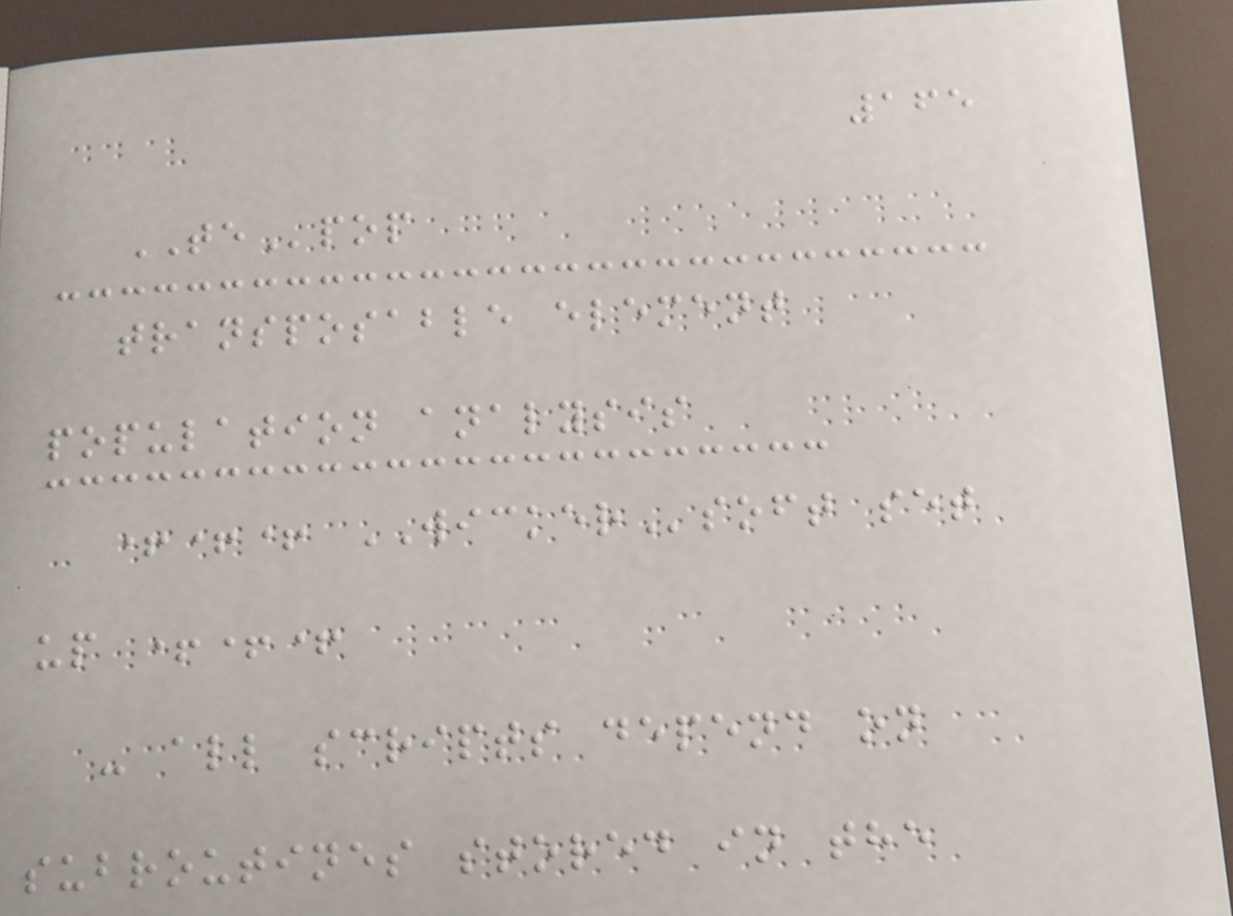165
TEpop
transposable element
population analysis
+++ WICKERsoft set
up +++
- all scripts depend on
subroutines stored in the
